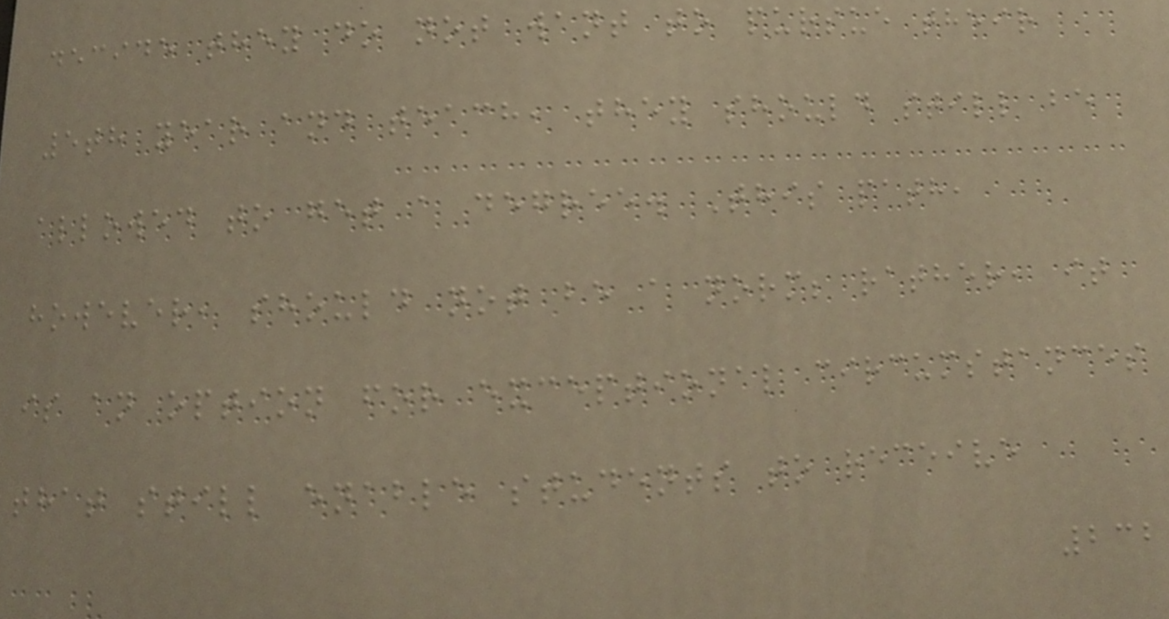decide they do not want to pursue their
5th year and teach, they should still be
allowed to get a degree. This path,
however, should not be a norm; rather, it
is an option for exceptional circumstances
that still enable students to receive
232
